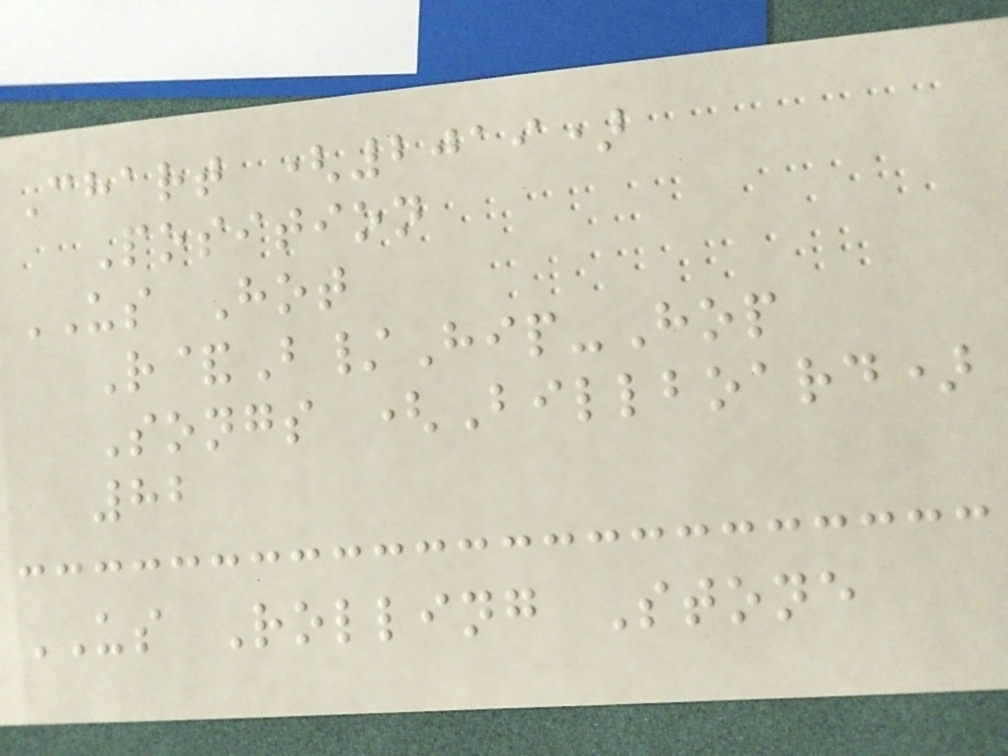Chart (2019)
Position
US Hot
R&B/Hip-Hop
Songs (Billboard)
82
US Rolling Stone
